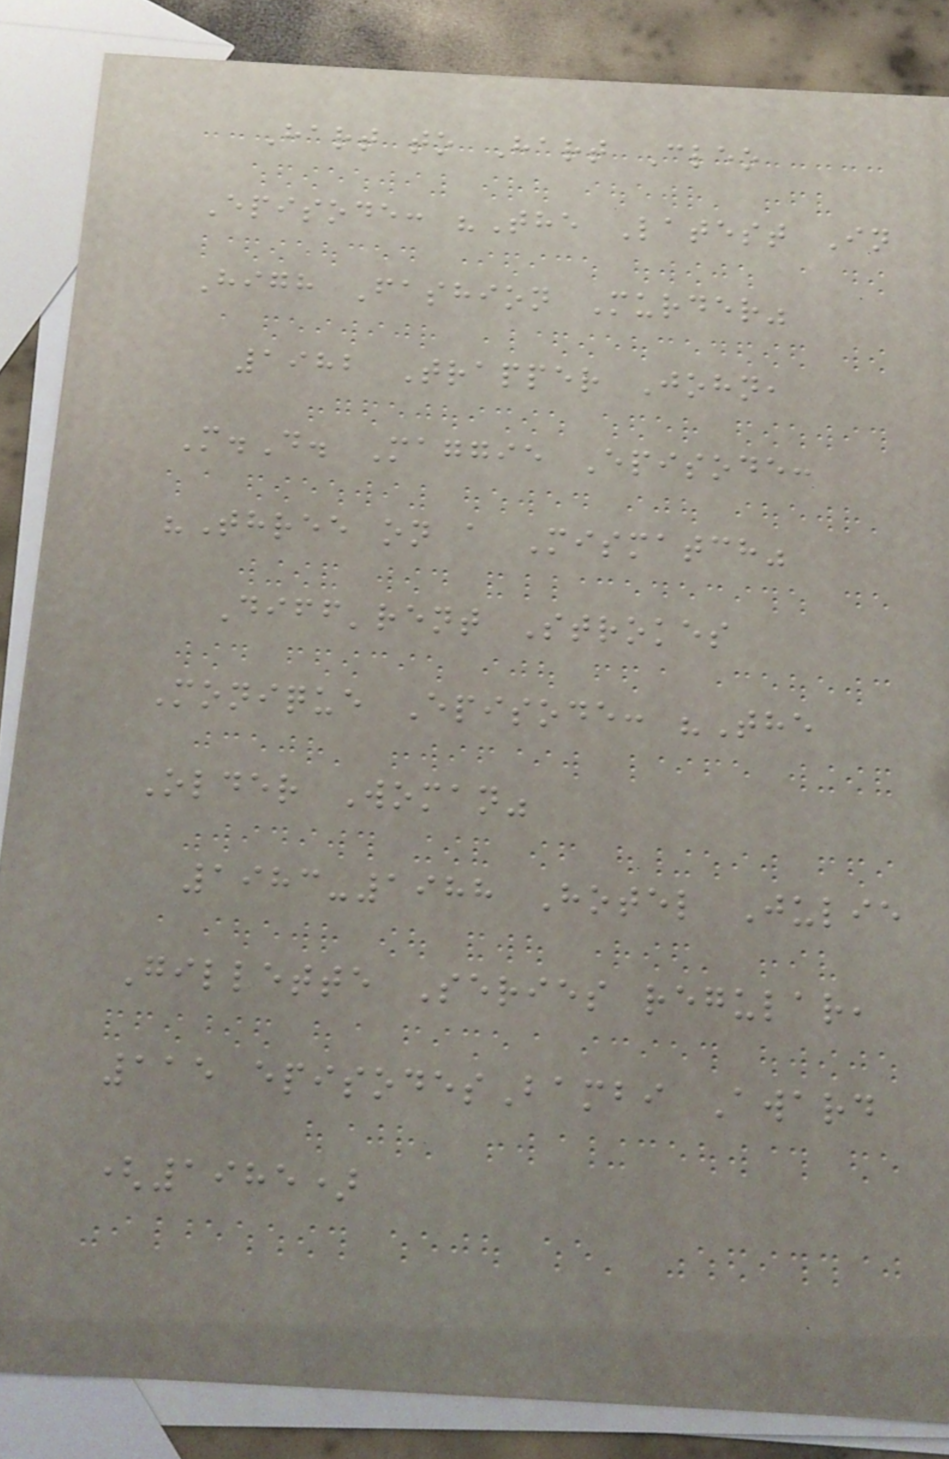Hart to Hart Cleo
Episode: "The Latest In
High Fashion Murder"
1982 Trapper John,
M.D. Maggie Episode:
"Three on a Mismatch"
Diff'rent Strokes
Monique Episode: "The
Older Woman"
1983-1988 Hotel Julie
Gillette Series regular,
115 episodesBambi Award
(1985)
